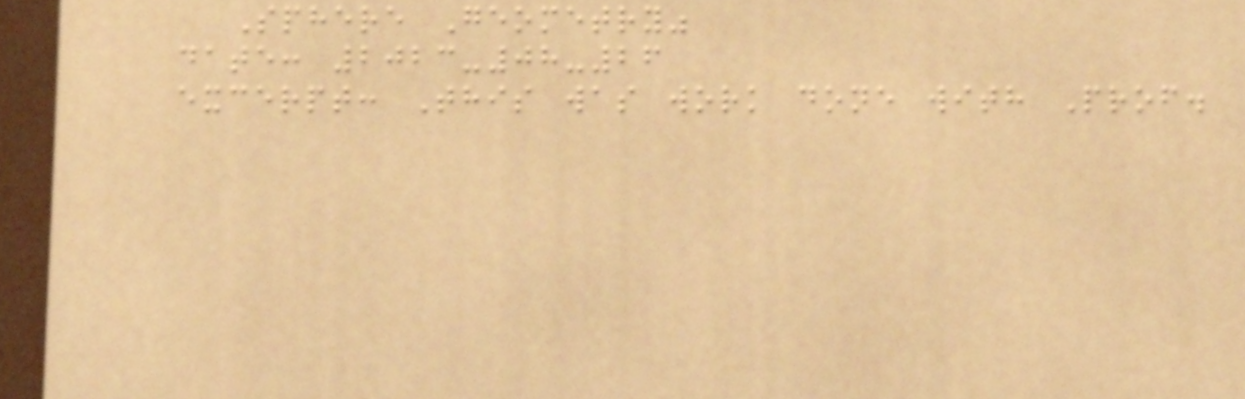Sphere Geometry"
date: 2023-08-26
excerpt: This was work done with Prof.
